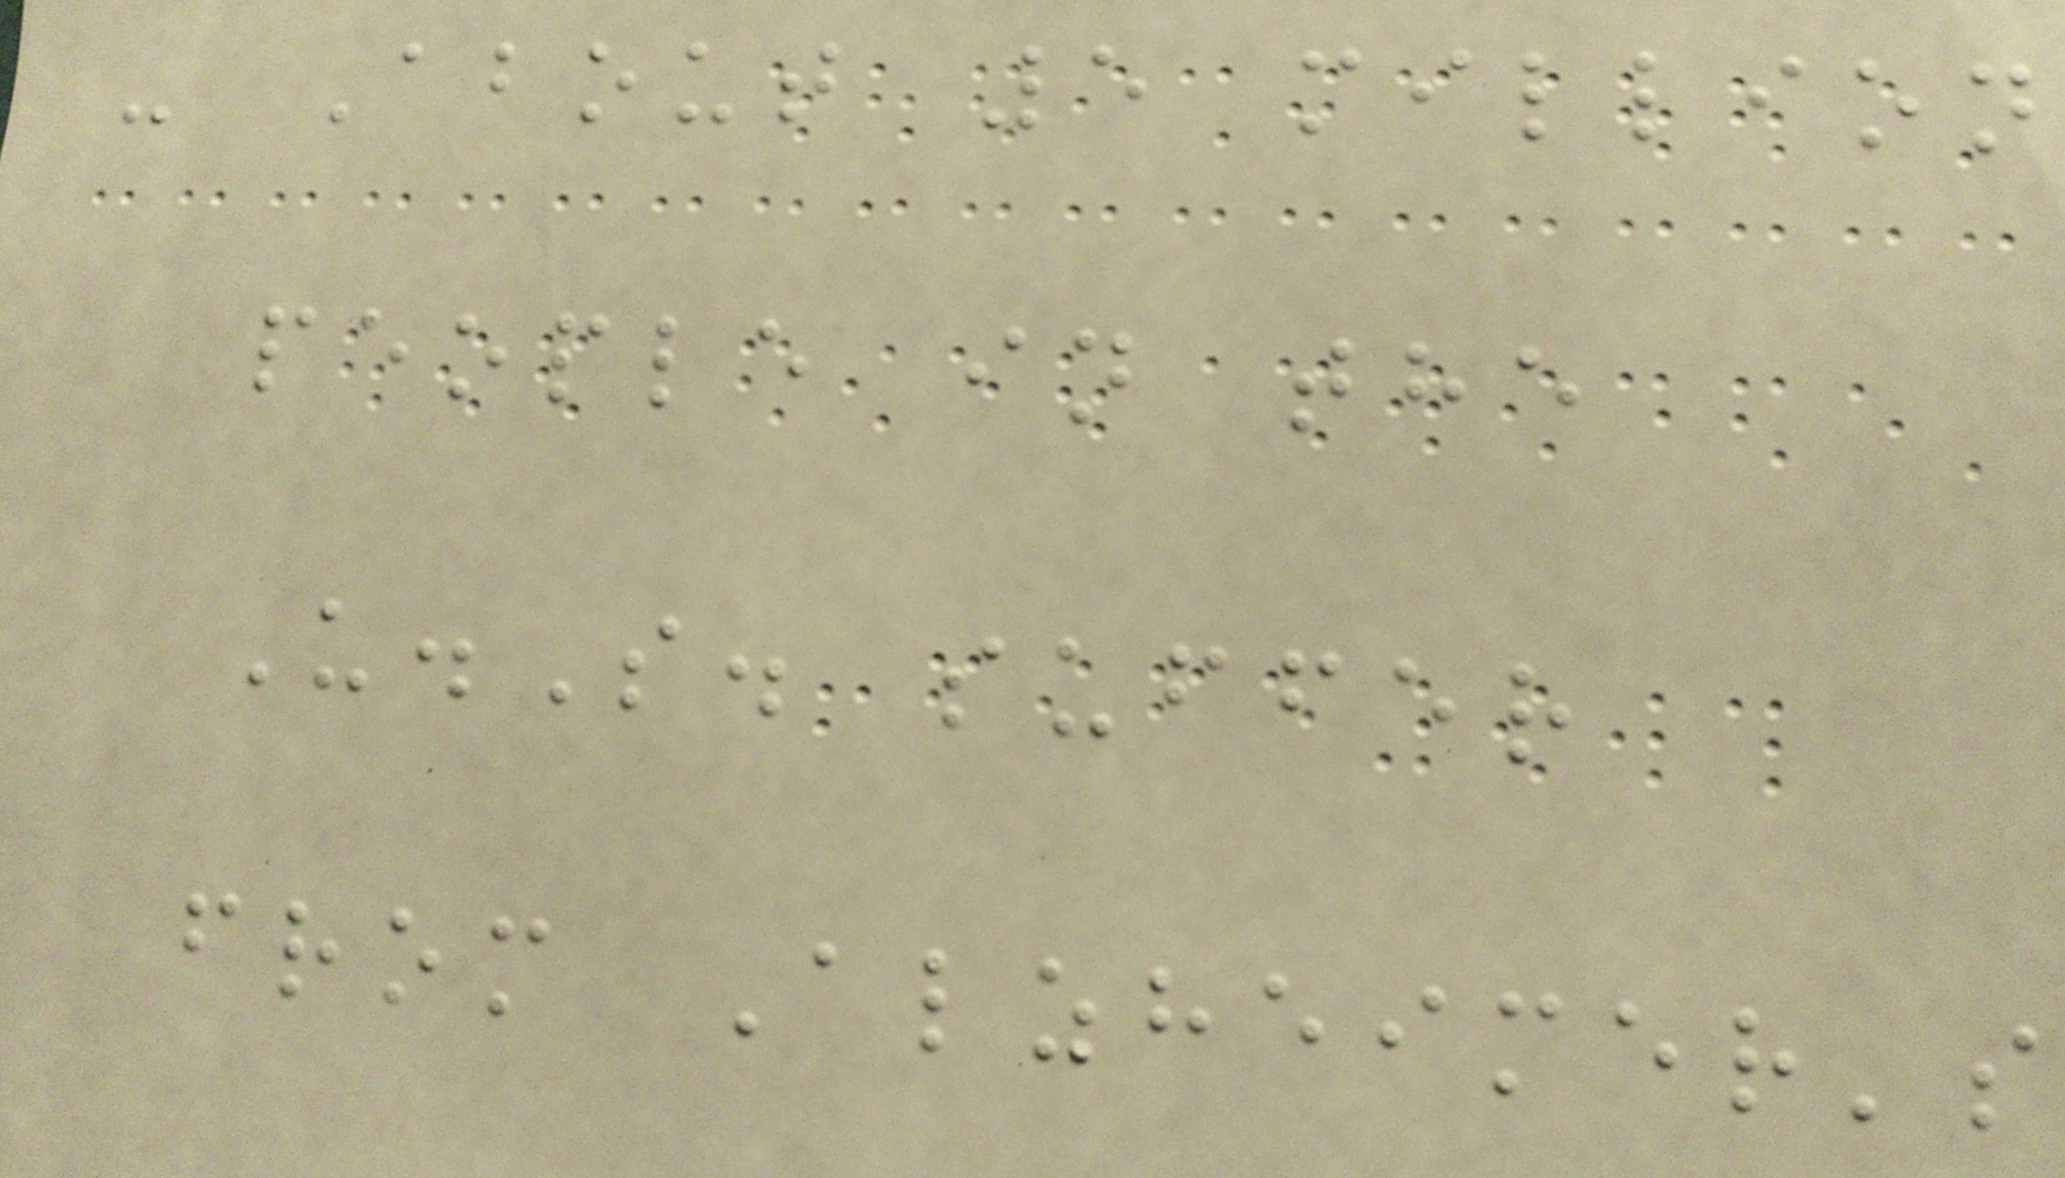- About 5 million
people in the
U.S. suffer
from Alzheimer's
